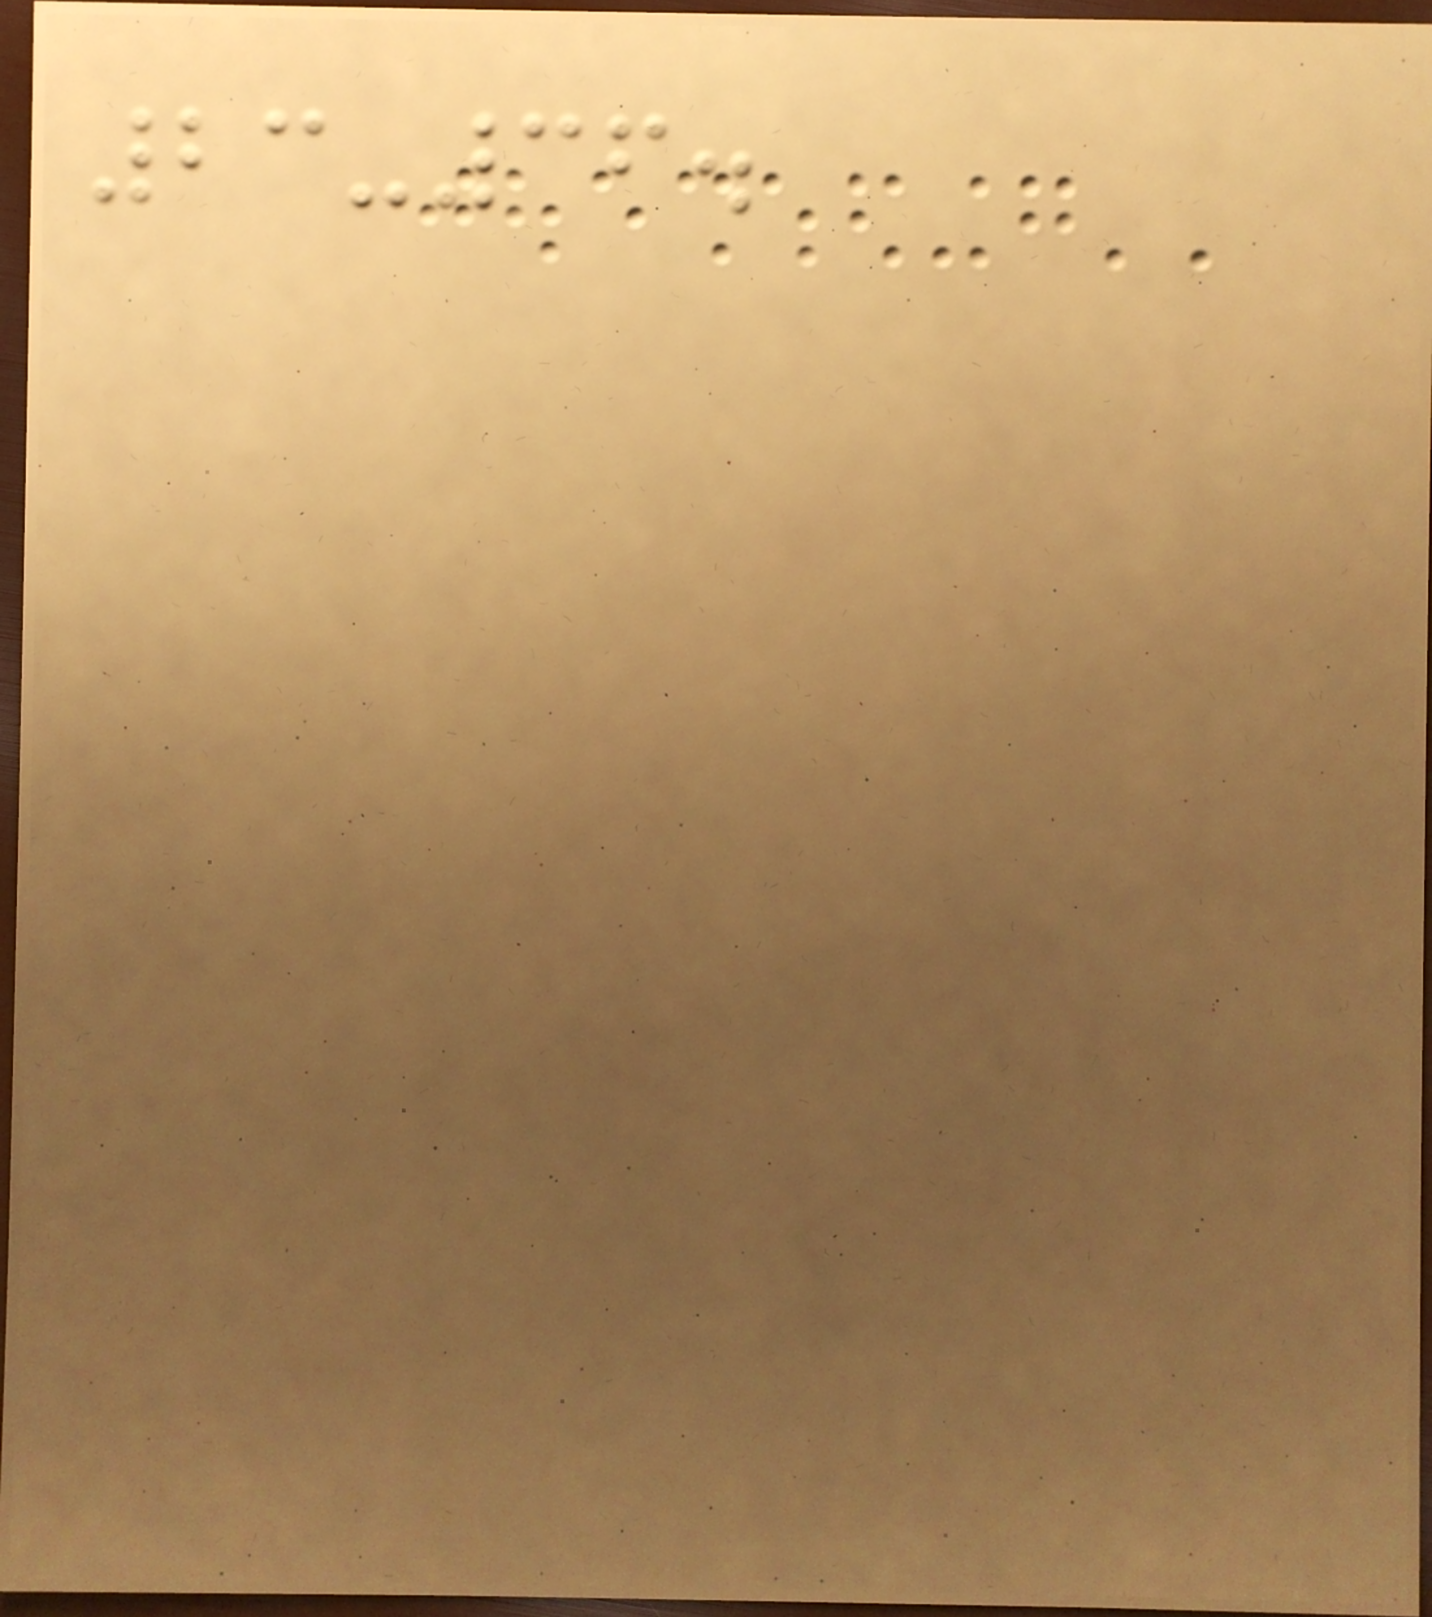23-36.
